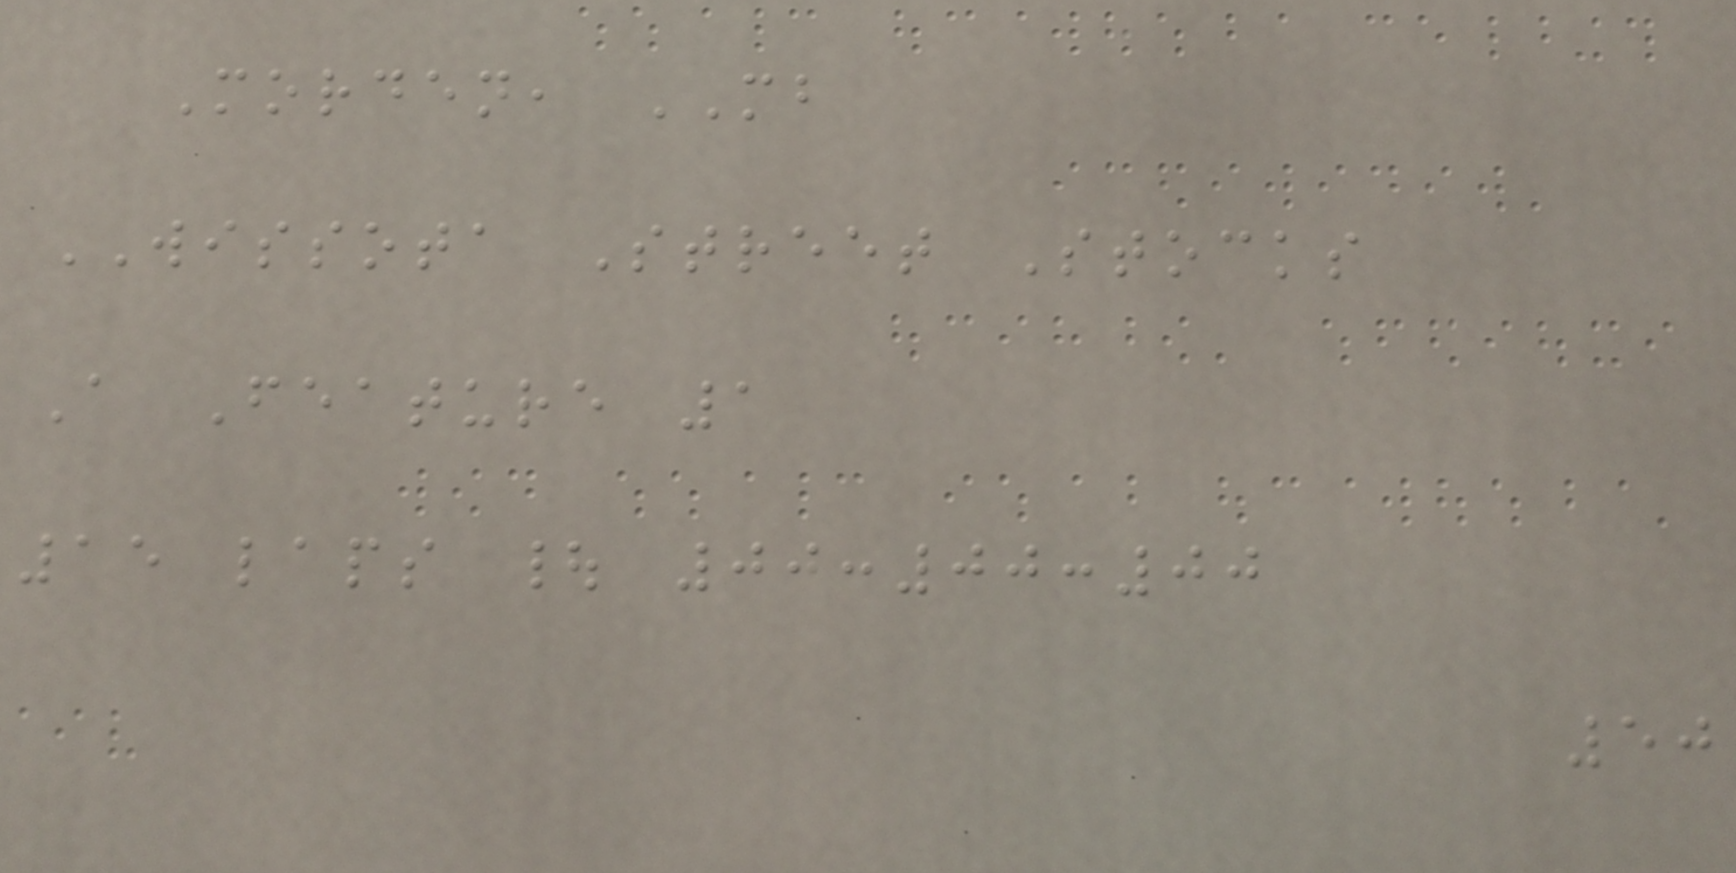Morden, MB
WISSOTA Street Stocks
A Feature 1
15 laps | 00:00:00
50
